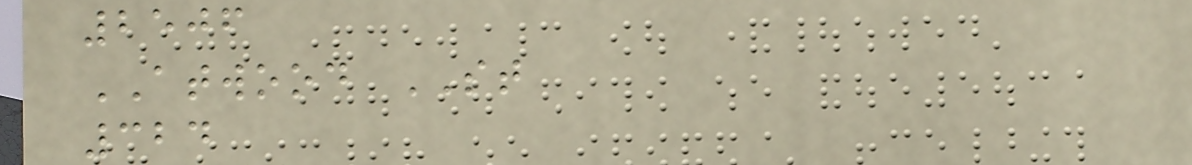2506
ATWOOD ST
324
